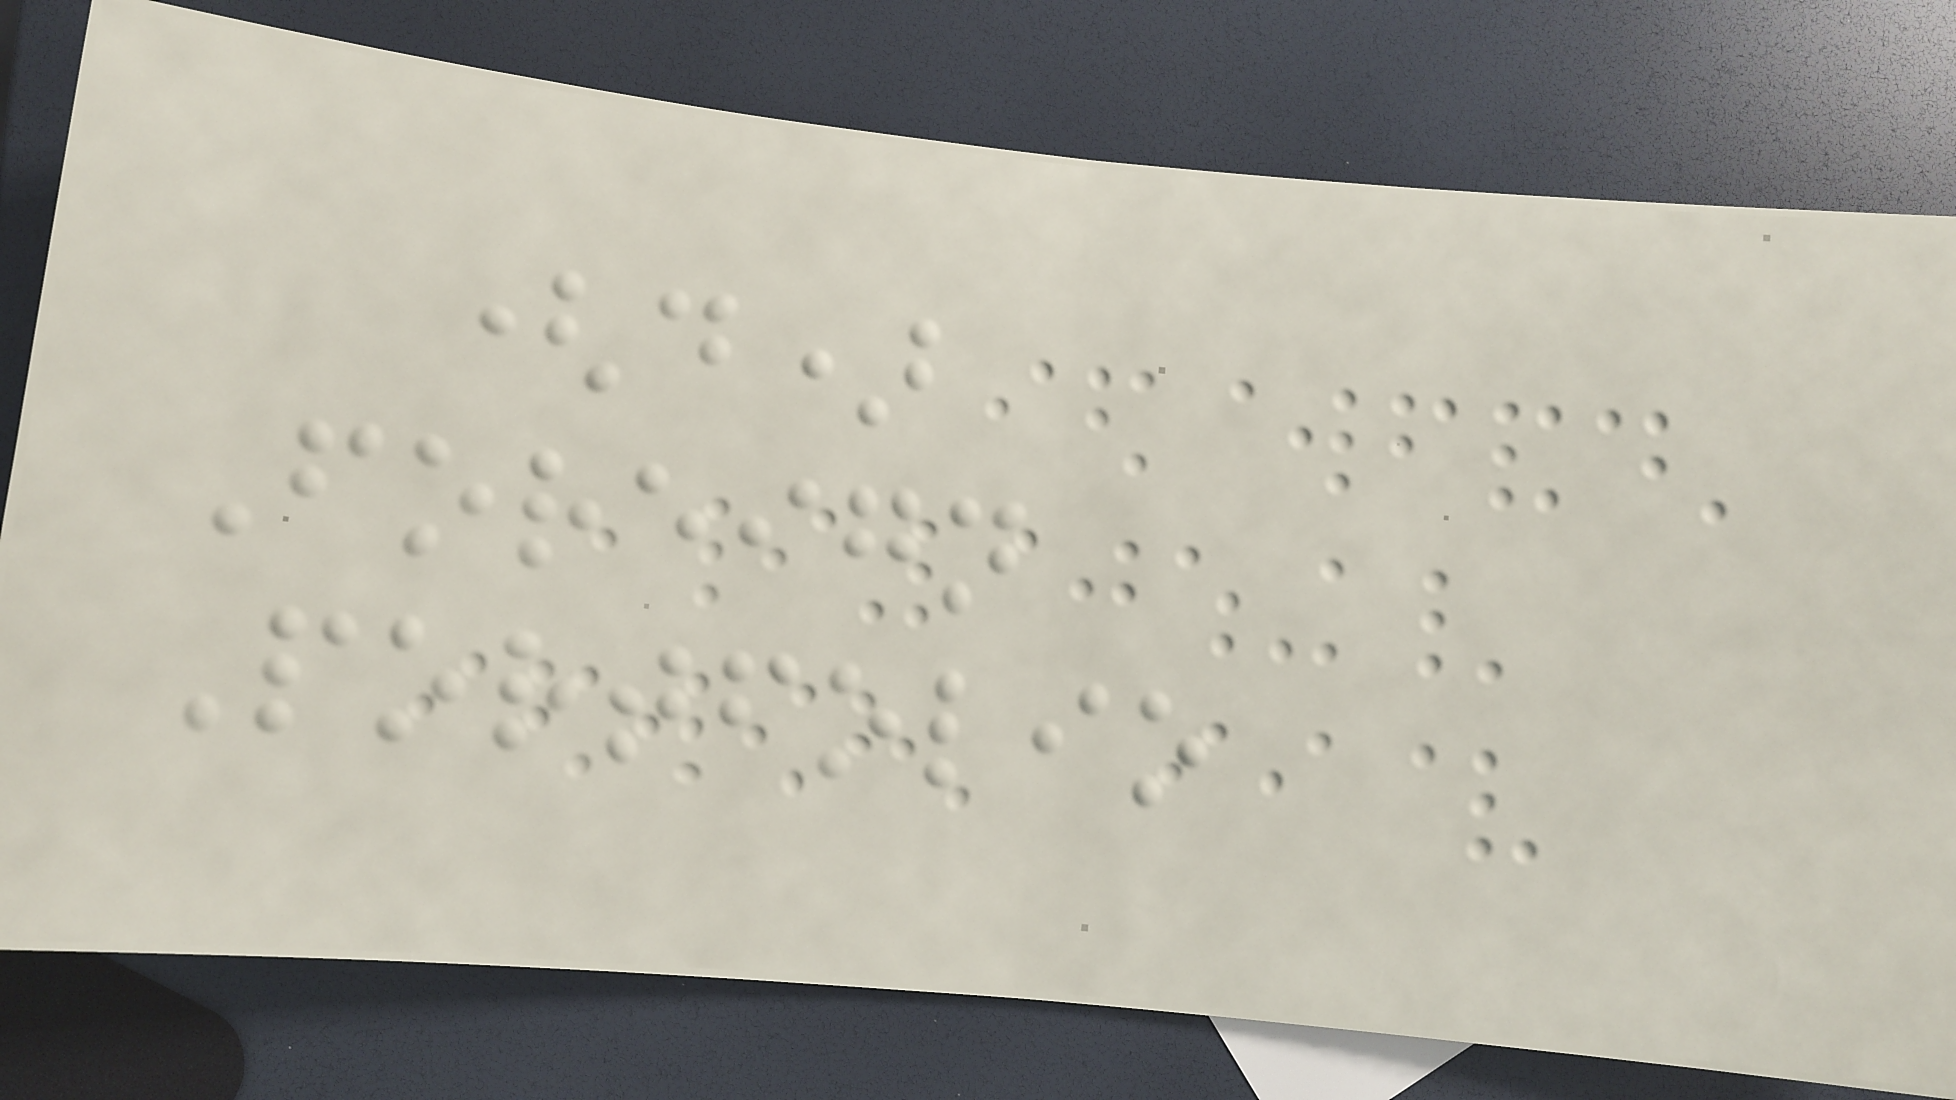(d)
Foreign
Portfolio
